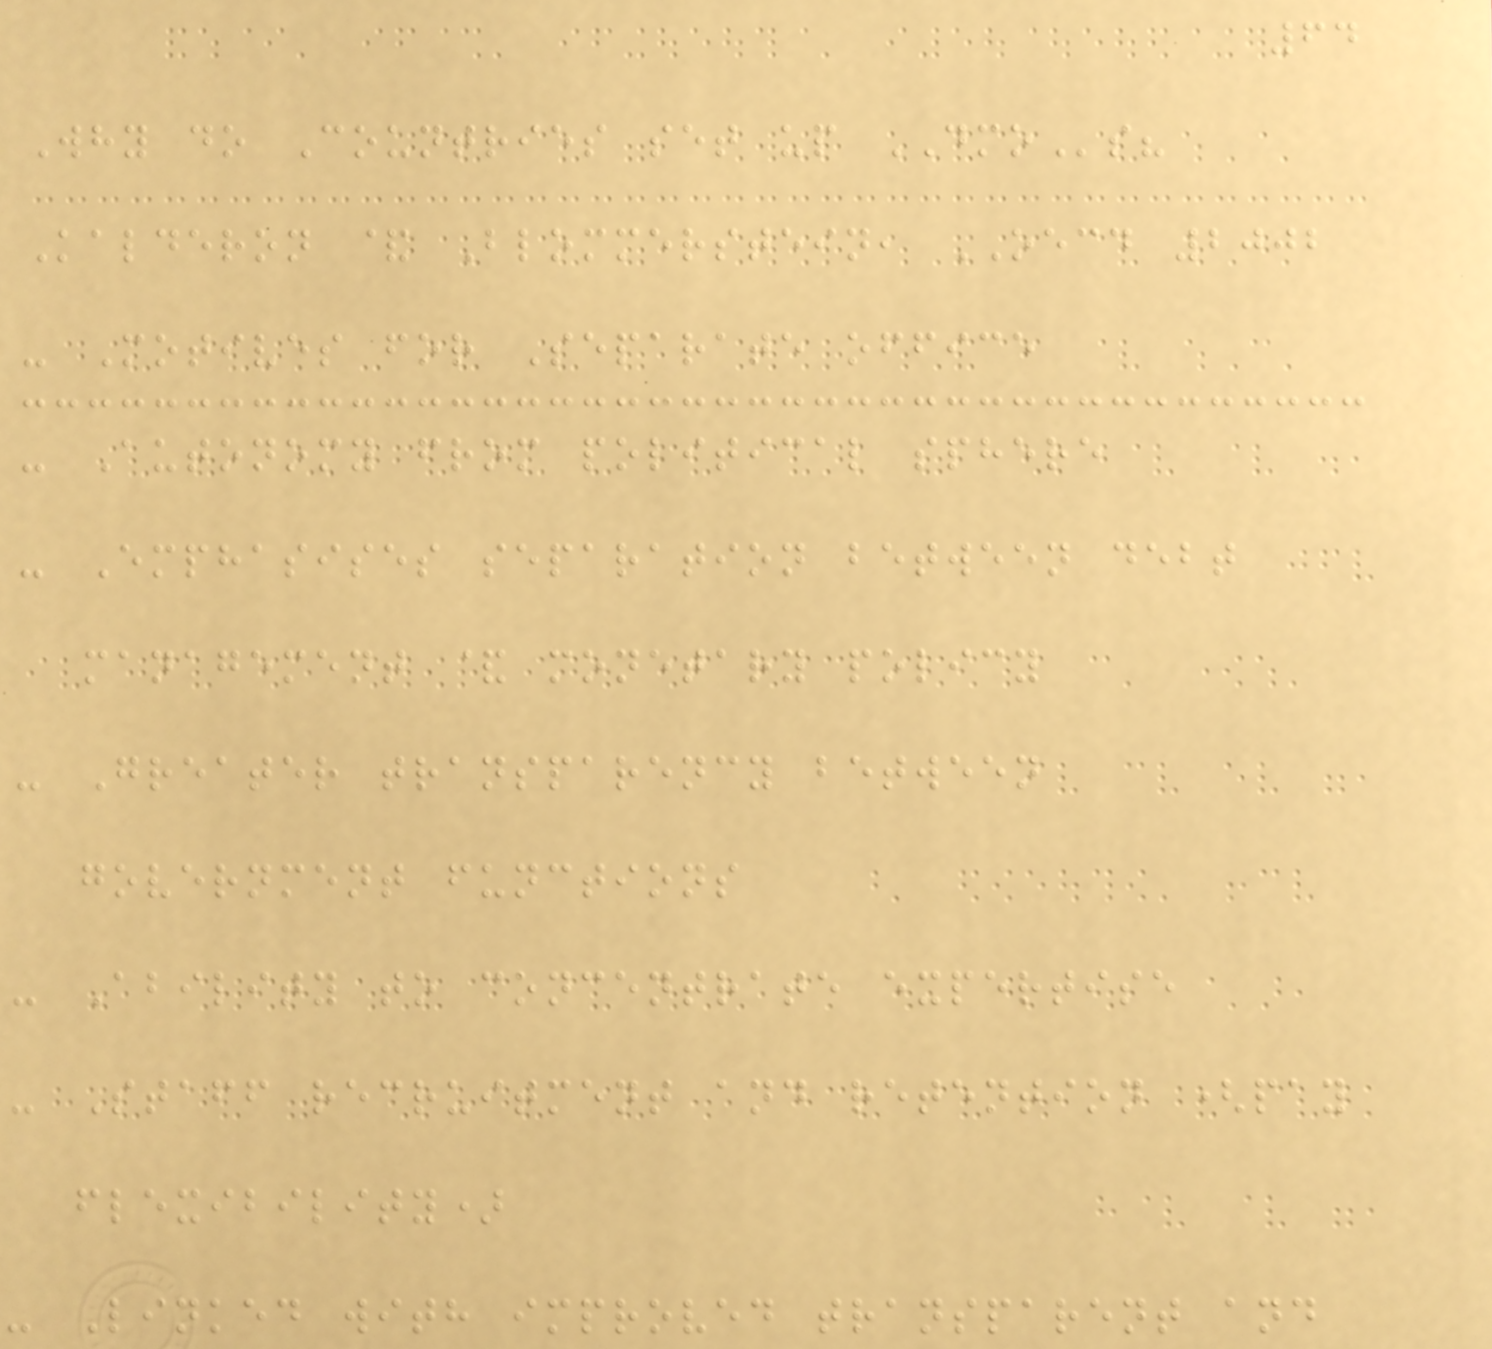64
Why do Countries set up DMOs?
Kalderon & Blommerstein, OECD 2002
- Motives for Separate office
- Autonomy from political sphere
- Emphasises separation between debt
management & monetary policy
- Greater transparency between
government functions
- Ability to concentrate expertise
- Staff recruitment and retention (pay
flexibility)
- Linked with improved transparent and
